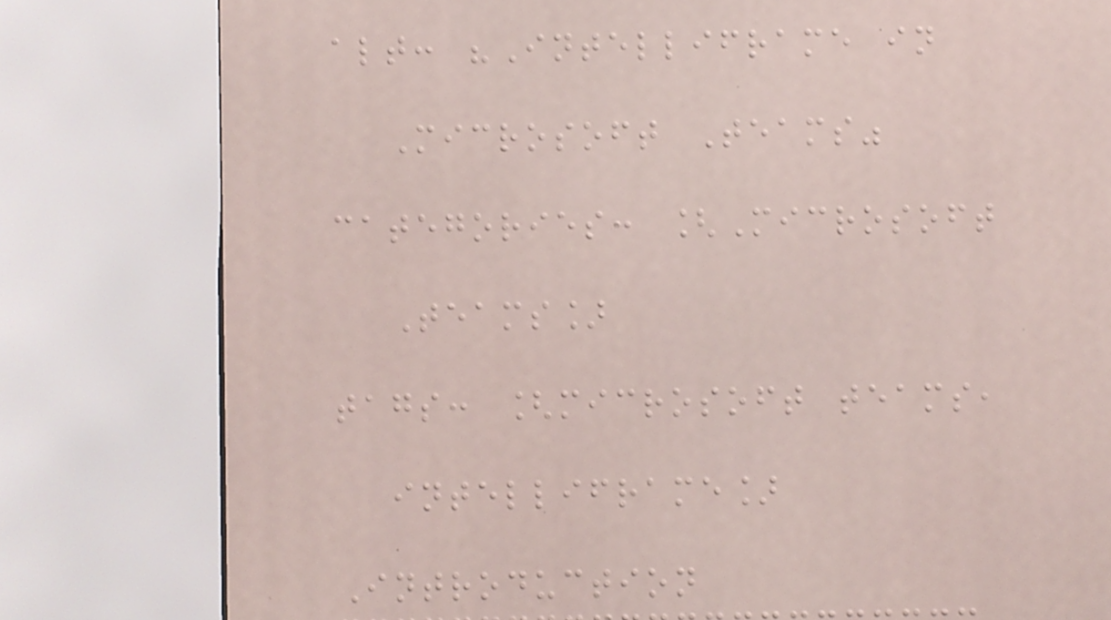alt: "Intelliframe in
Microsoft Teams"
categories: [Microsoft
Teams]
tags: [microsoft teams,
intelliframe]
Introduction
